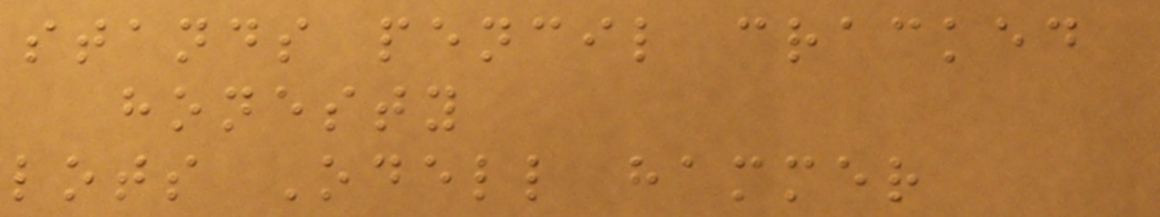stands pencil cracked
honesty
lots Odell hammer
